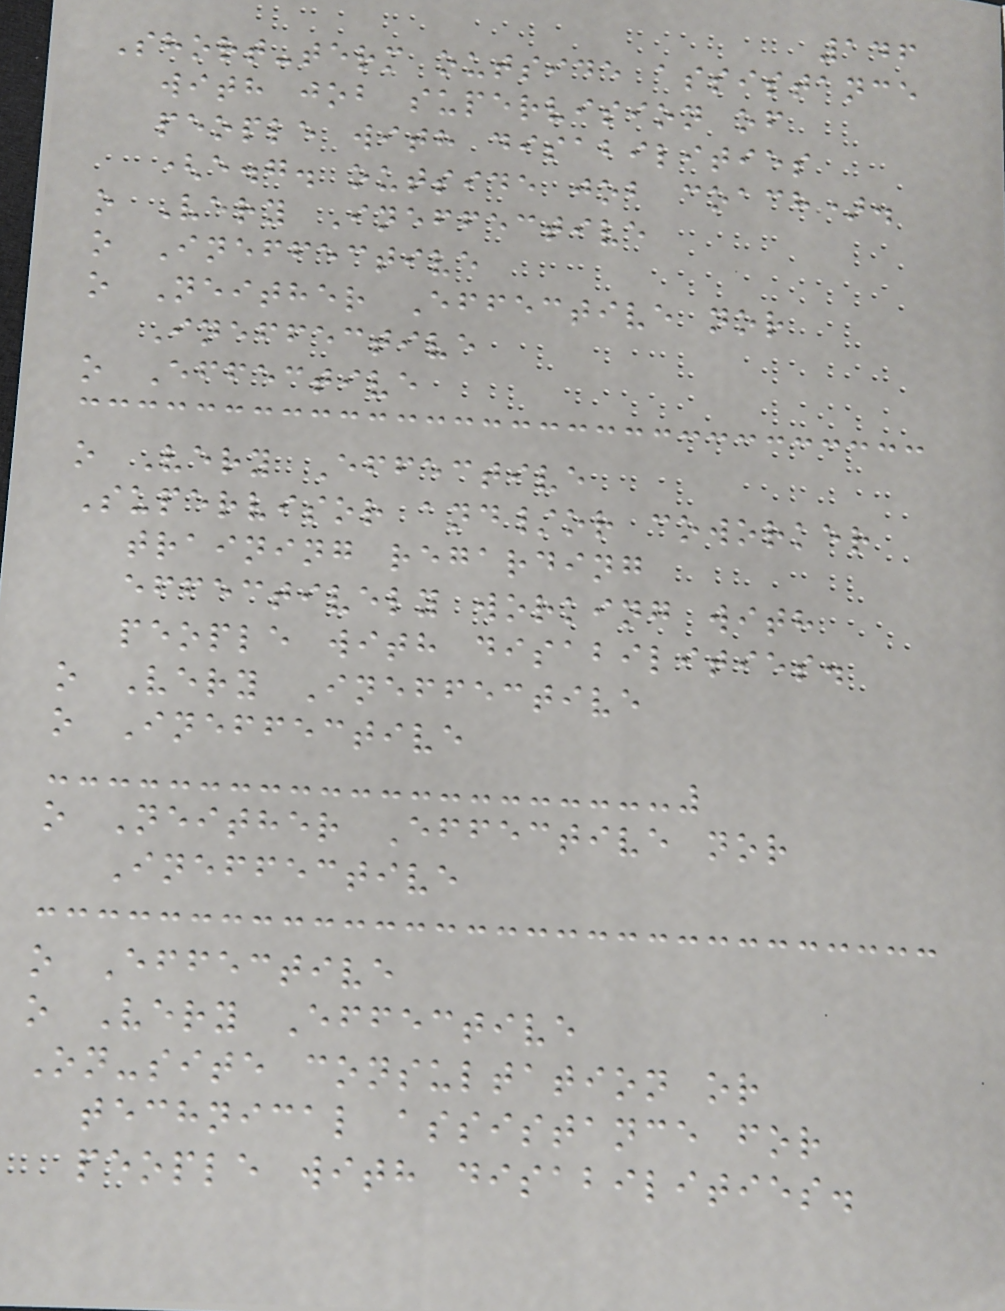146
Short-term outside assistance
with job supervision of
people with disabilities
(e.g. outside job coach).
o Very Ineffective
o Ineffective
o Neither Effective nor
Ineffective
o Effective
o Very Effective
Supervisor and/or coworker
training regarding
effectively working with
people with disabilities.
o Very Ineffective
o Ineffective
o Neither Effective nor
Ineffective
o Effective
o Very Effective
On-site consultation or
technical assistance for
people with disabilities.
